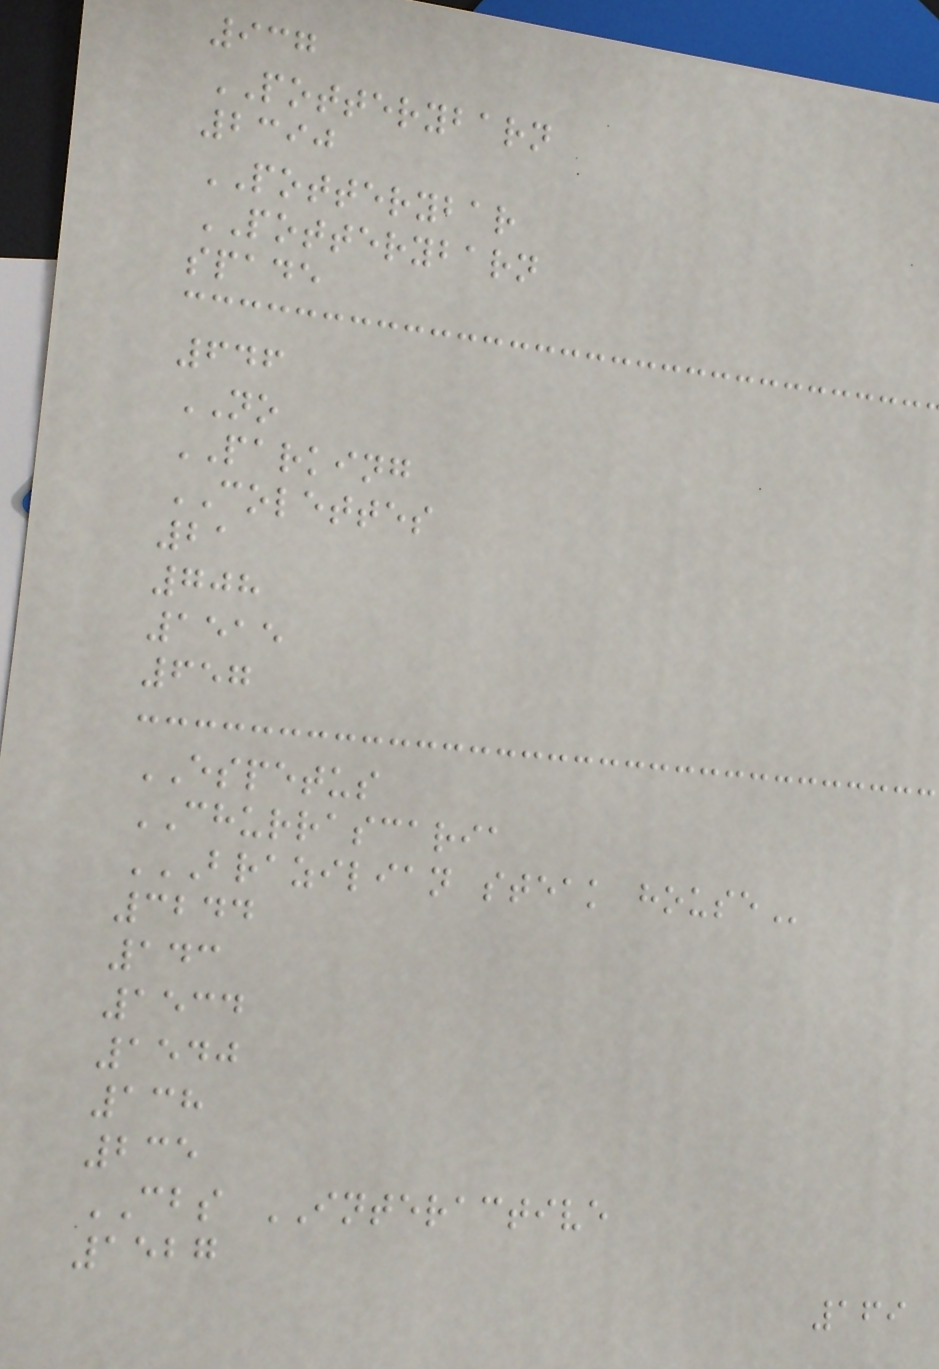937
POTTERYBARN
2390
POTTERYBAR
POTTERYBARN
spade
646
NO
PARKING
COLETTES
21
708
1515
657
ESPETUS
CHURRASCARIA
BRAZILIAN STEAK HOUSE
3244
143
1534
1540
138
235
CBS INTERACTIVE
1527
169
